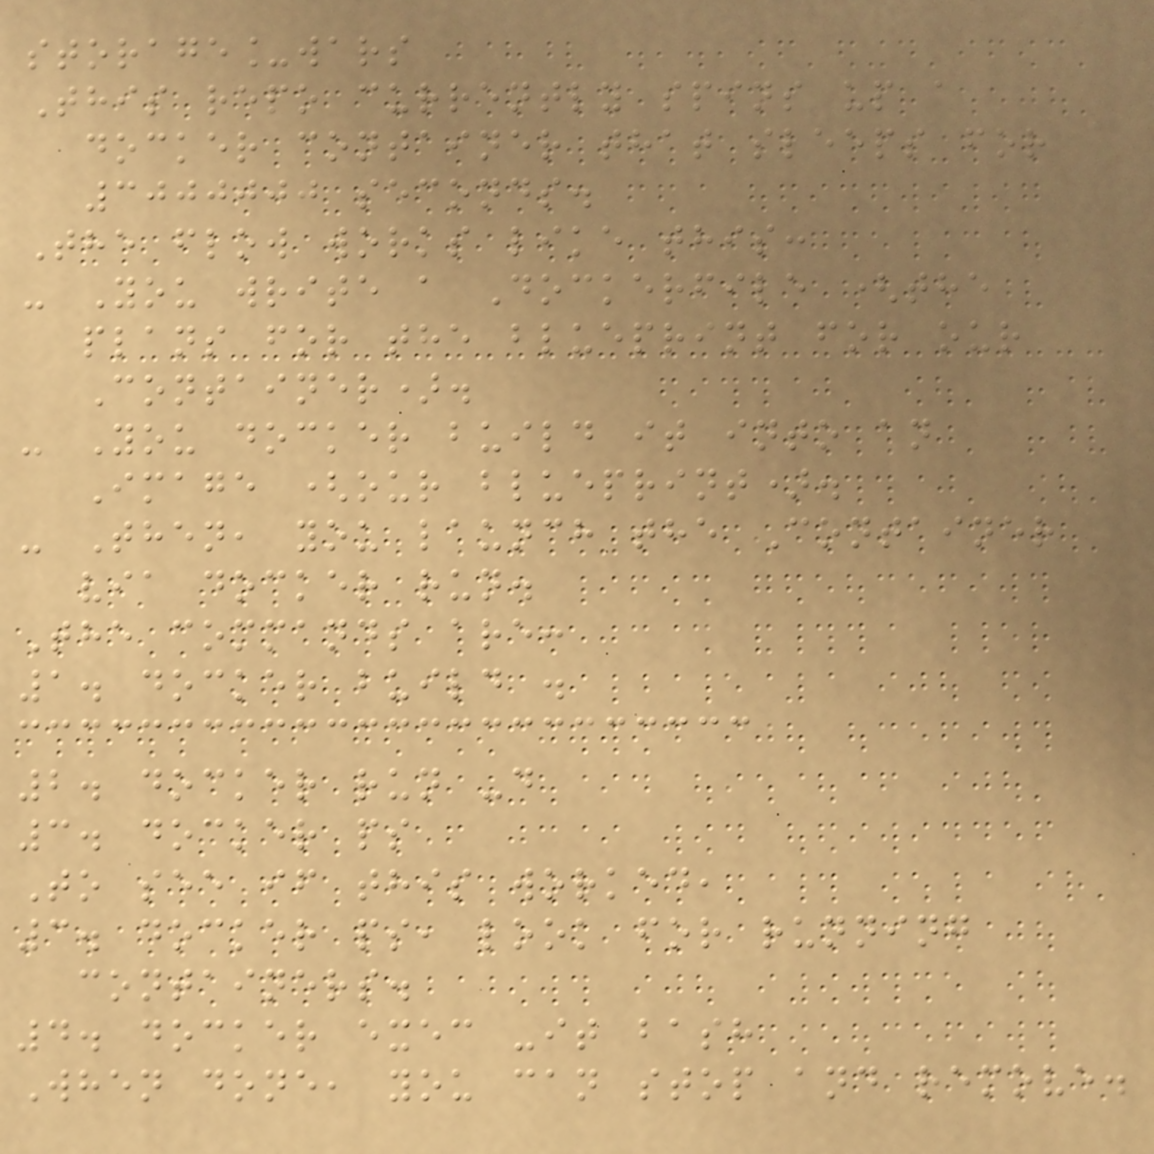storage_wars
This repo currently spins up a
docker container that sleeps for
3000000 seconds.
The flow works like this:
- You write a Dockerfile (the
plans for the blueprint for our
Container).
- You docker build it into an
Image (our blueprint).
- Then, you launch the Container
via docker run.
The commands are:
1. docker build .
2. docker run -d
3. docker ps
To see if this worked,
3. docker ps, look for running
containers.
4. docker exec -it bash
When done, you can stop and remove.
